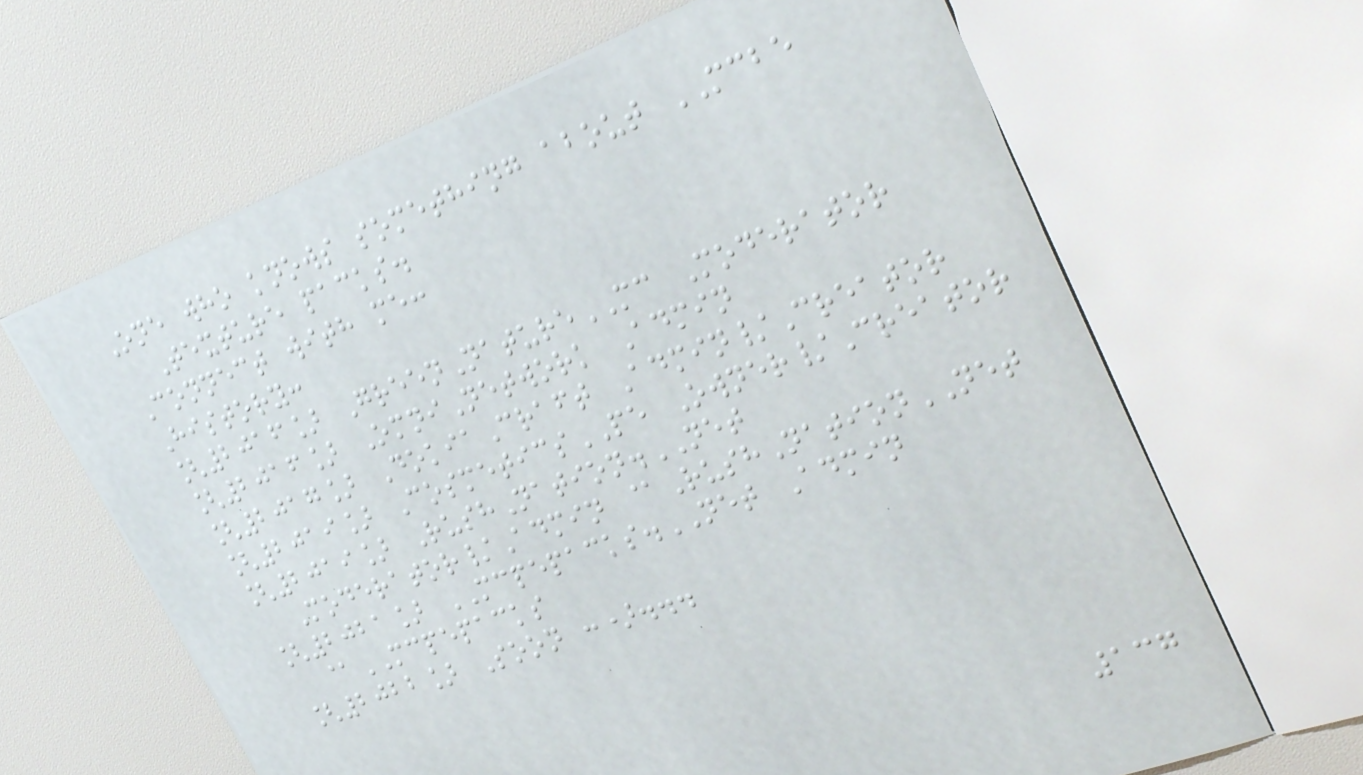One who knows something about MCBE
Texture packs.
Connect with me:
History:
[2016] GreenNatureMC Moderator
[2016] OmniNetwork Admin
[2017] DokiaCraft Admin/Creator
[2019] CosmeticsPE Owner/Creator
[2019] RushNation.NET
Moderator/Admin @RushNationNET
[2021] MCPEPACKS.NET Admin
@MCPEPACKS
[2022] Soon :)...
137
